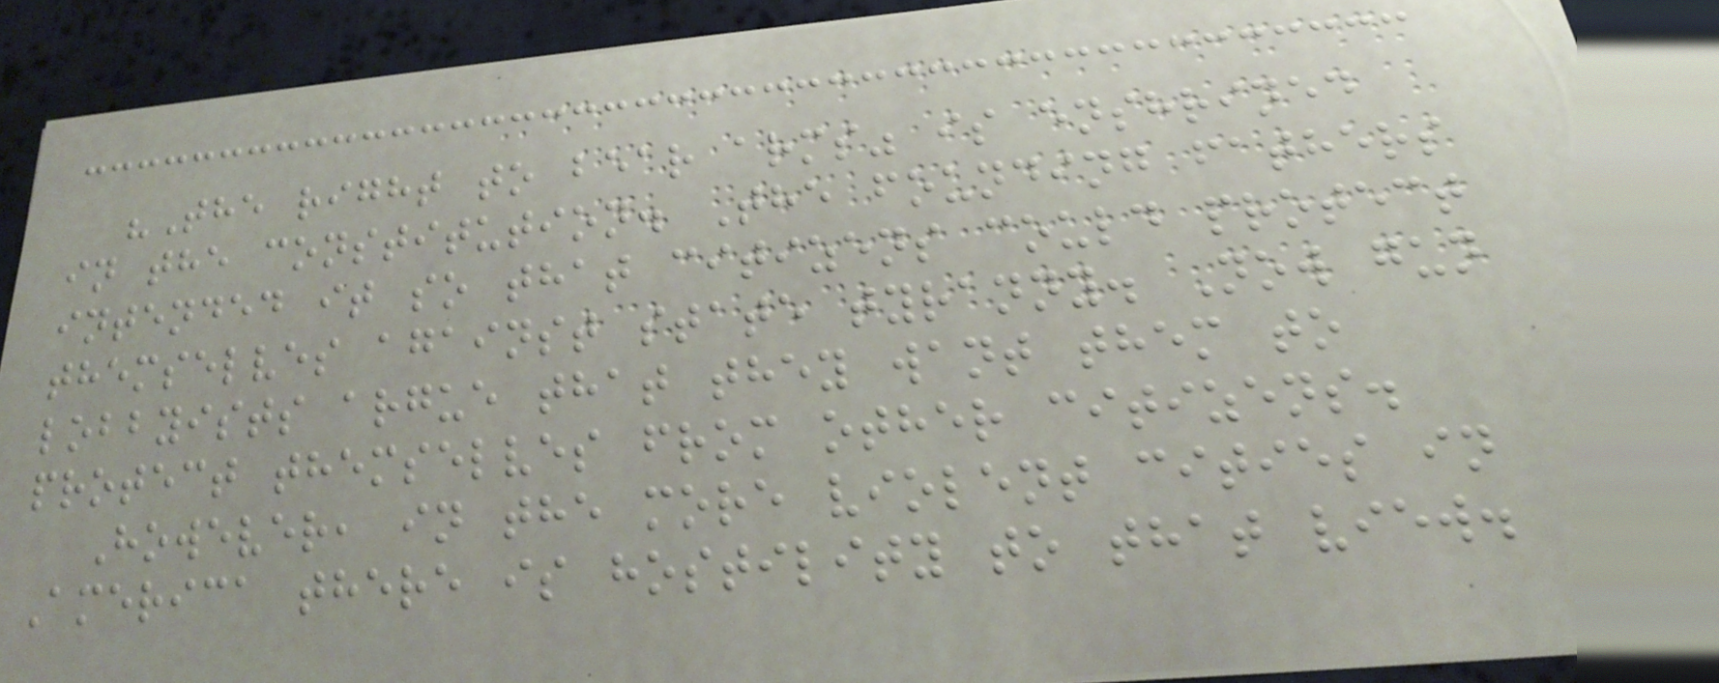"The right to bear arms" is enshrined
in the constitution. The founding fathers
intended it so that citizens could protect
themselves against state tyranny. Now gun
lobbyists argue that they want them to
protect themselves from other citizens.
However, in the more violent cities in
America there is hostility to that view.
